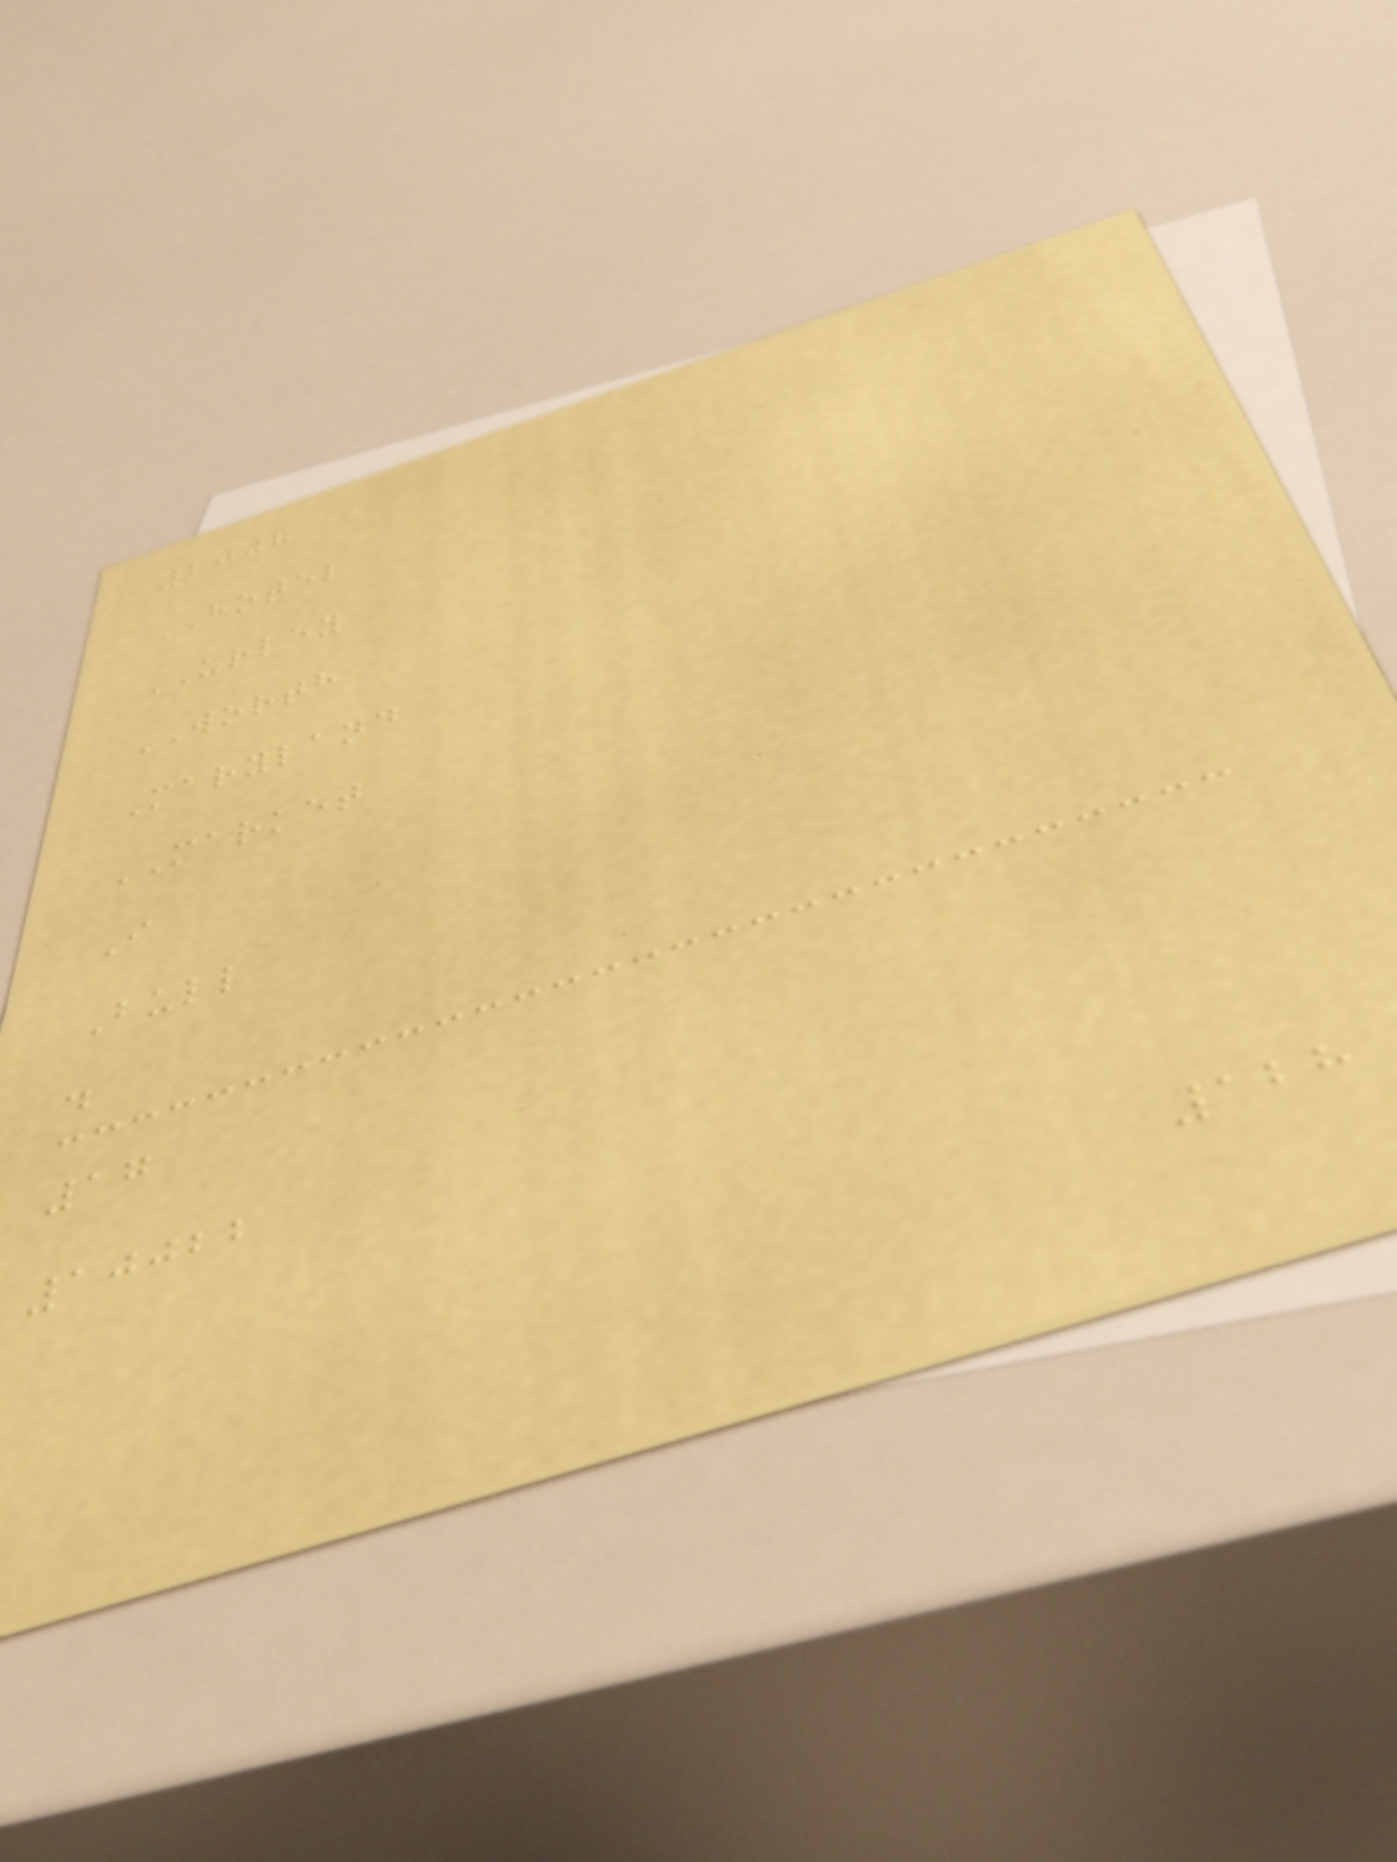2008
HOTEL
URLEY
WORTH
Maryland
MARKET
I
Bull
d
17
10022
128
